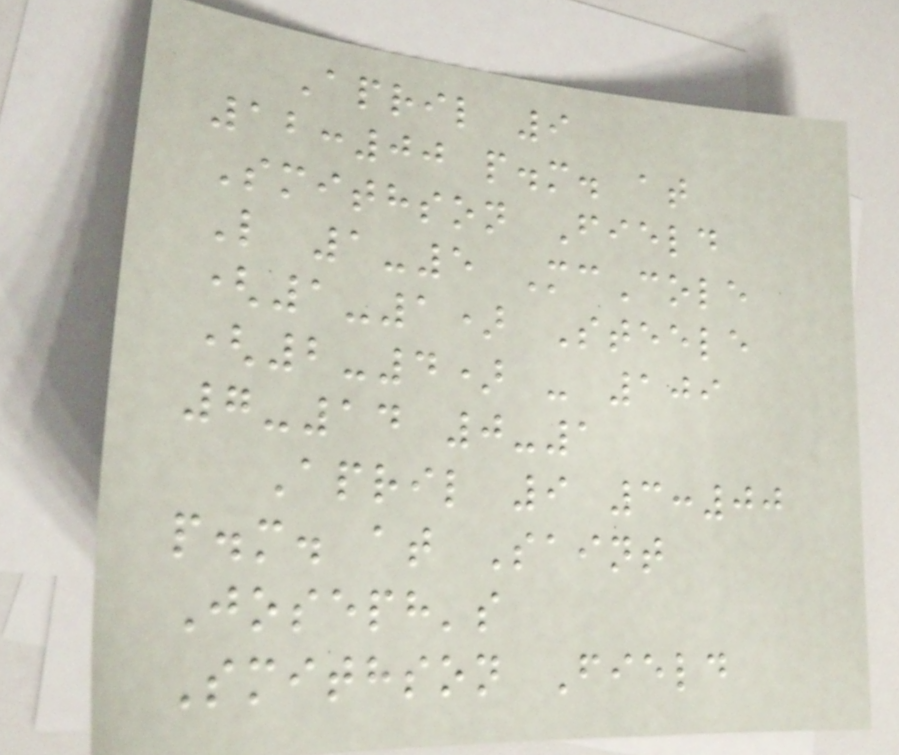April 9
12:00 p.m. at
Smithson Field
L 1-5 McCole
(1-1) Steele
(2-4) - 109
7-14 0-1
April 9 3:00
p.m. at Saint
Joseph's
Smithson Field
